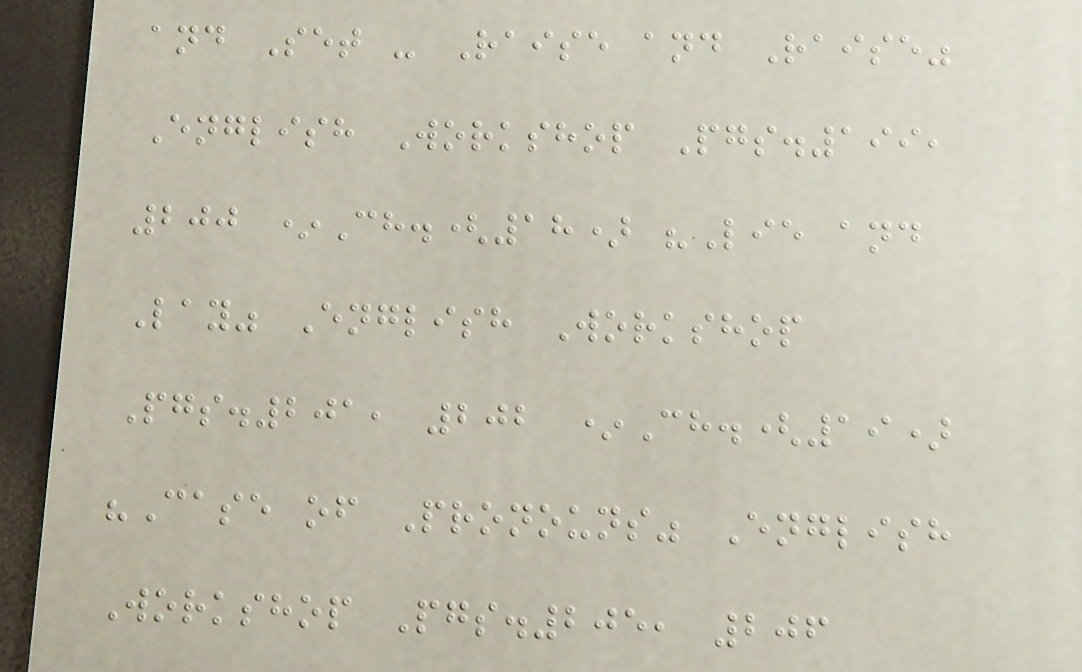and Set - Raise and Raise"
English Workshop Pgs.199,
200 *Ch.(18) "Lie and
Lay" English Workshop
Pgs.201, 202 *Ch.(19)
"Case of Pronouns" English
Workshop Pgs.205, 206
